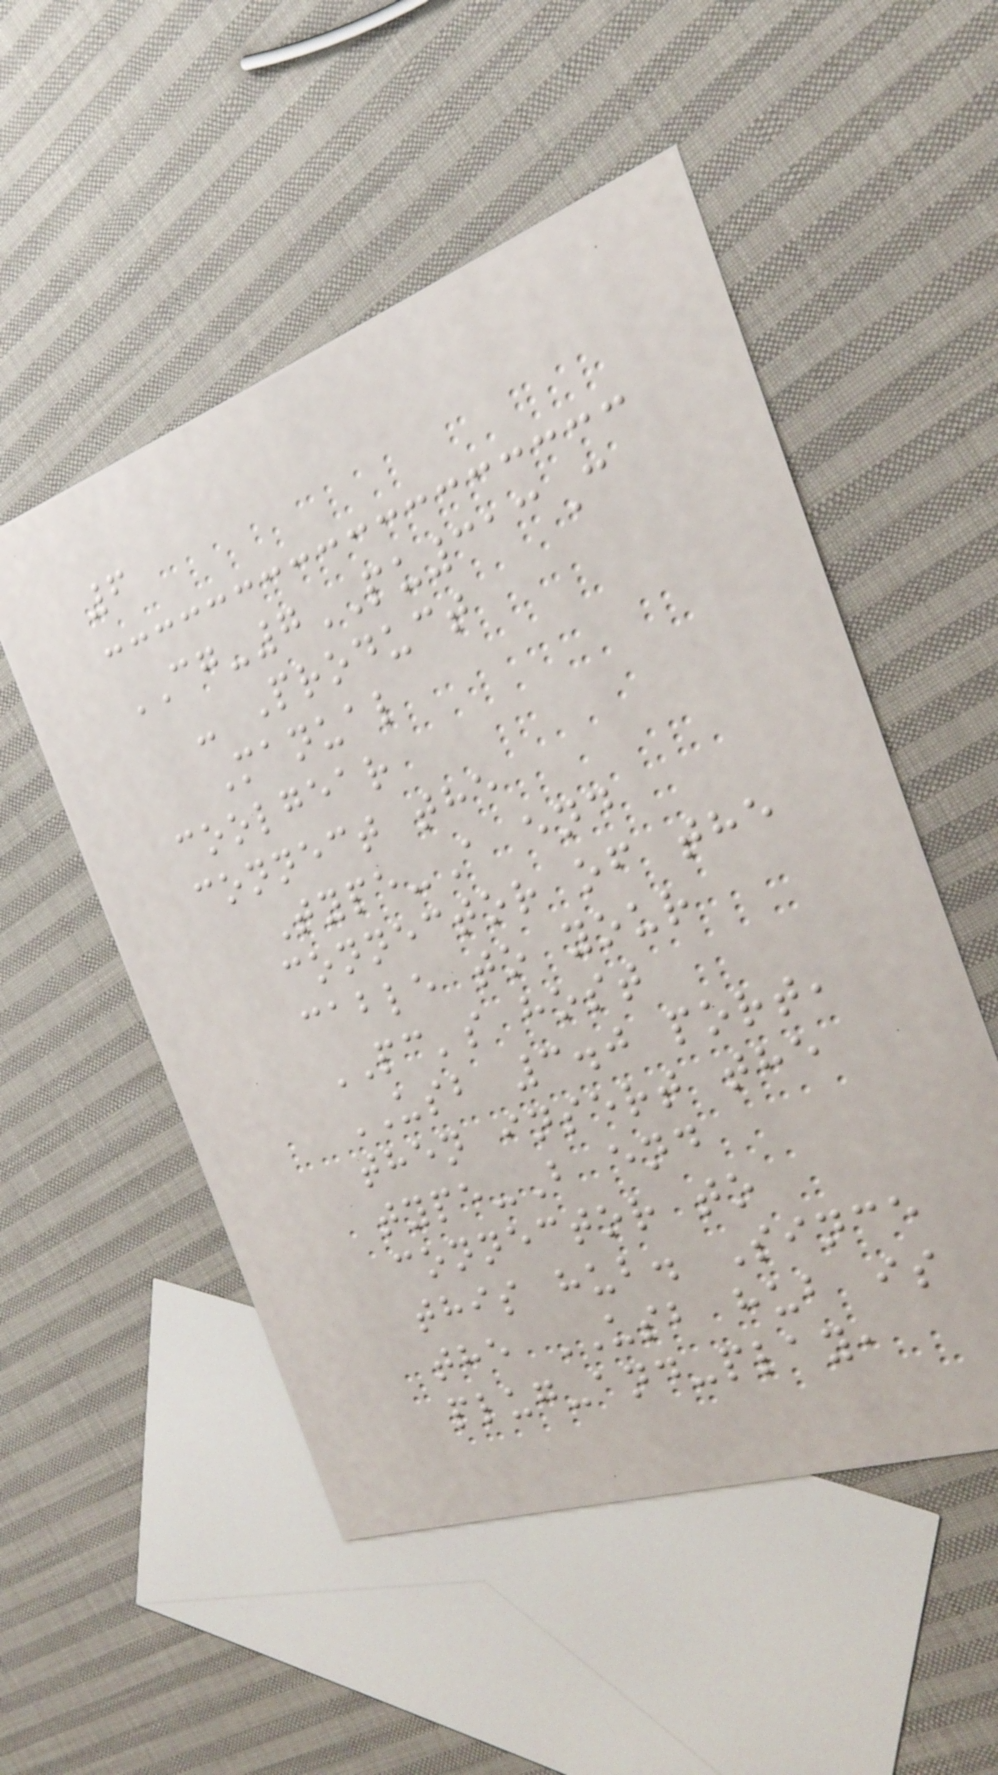6
CG-7PU313C
- Product
Manual
coolgear
connect the
Type-A end
connector of the
cable to your
PC's host
USB 3.0 port,
then insert the
type-B end
connector to
this hub. Since
the USB hub is
plug-and-play,
